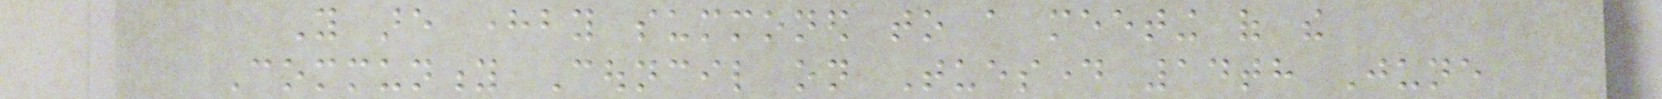You are hereby summoned to a meeting of the
Community Council on Tuesday 14th June
